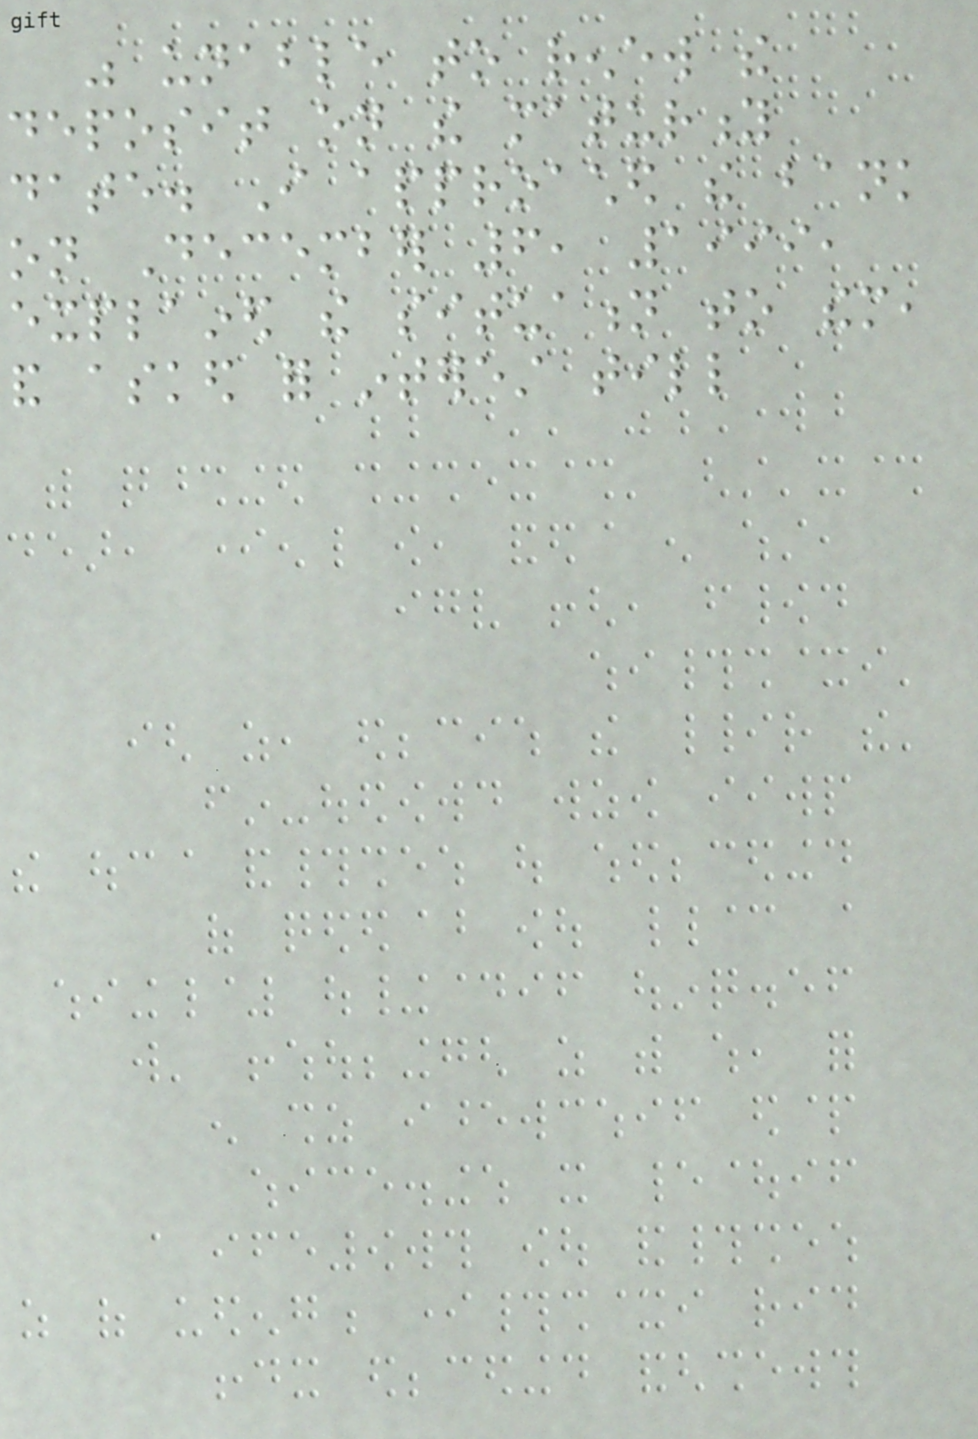was unable to renew the
deposit on the maturity
date. I approached the bank
on December 6, 1999,
explained the situation to them,
and asked for interest till
